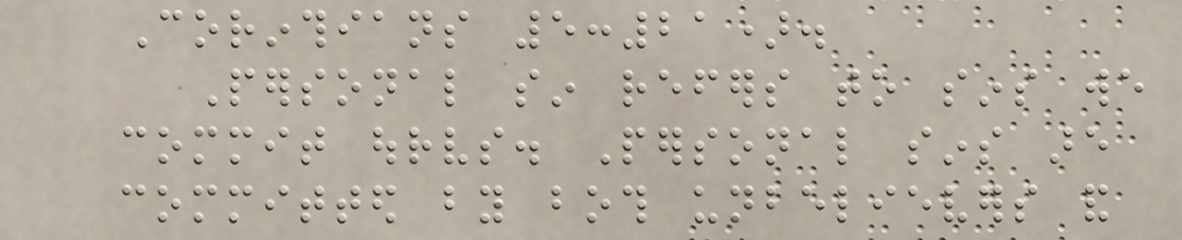Corinthians 5:21).
Personal sin refers to sins we
commit ourselves. Personal sins are
committed by both unbelievers and
